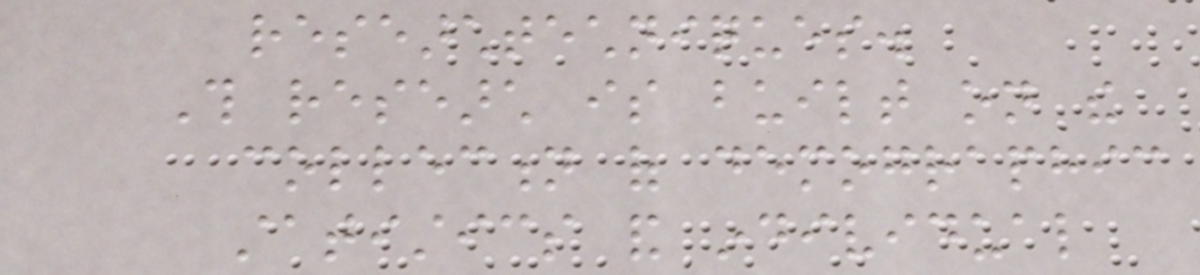researchtechniques.
This research is built on the
collection of demographic
statistics and individual
